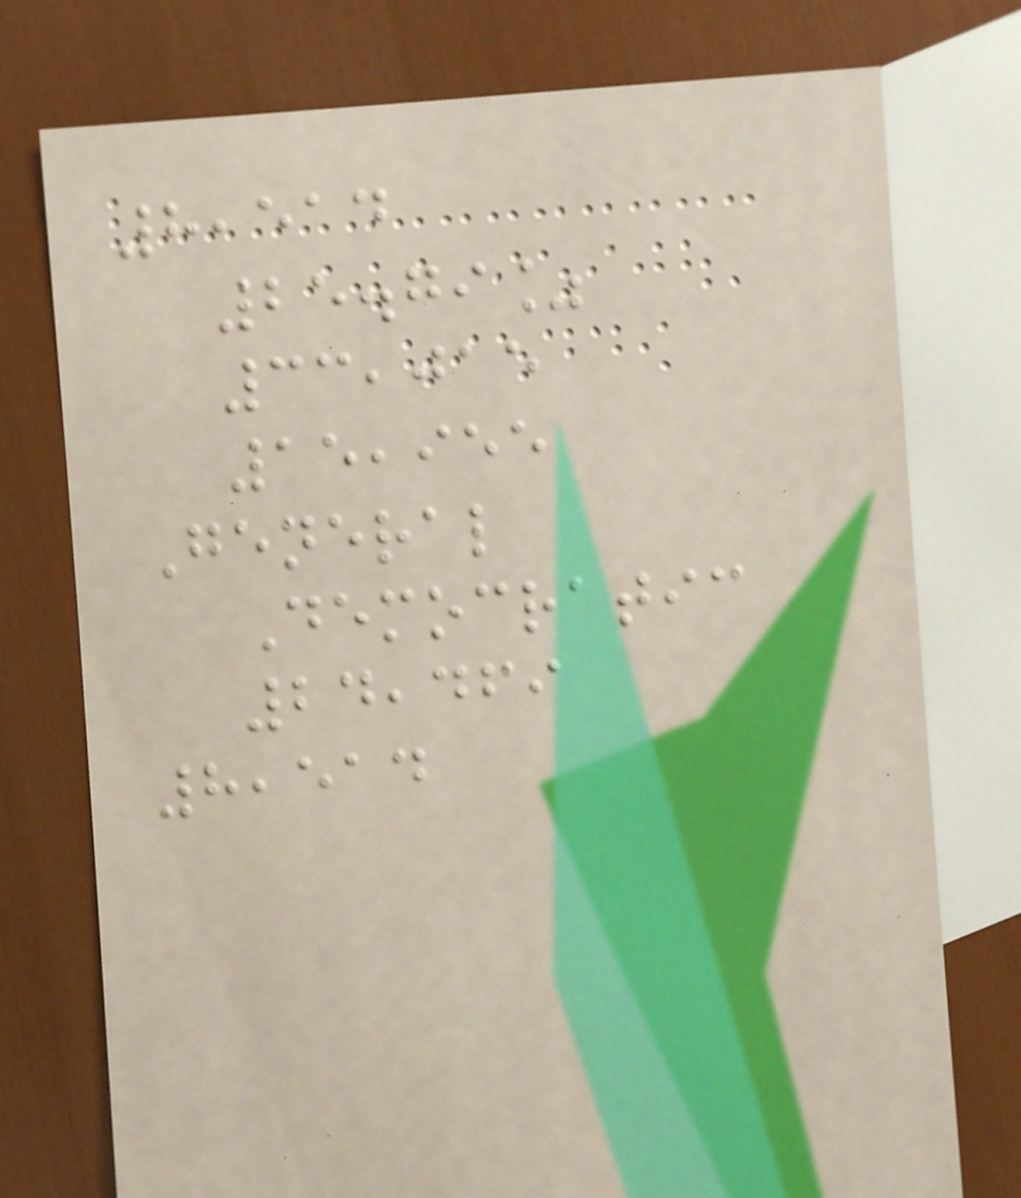8,514
25.79%
33,015
15,955
General
Democratic
24,469
8,514
